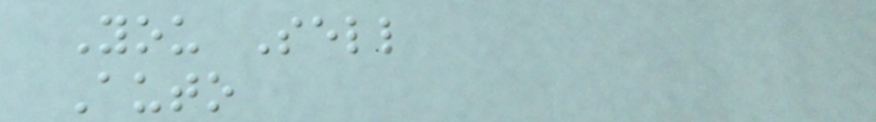You Sell
Auto
